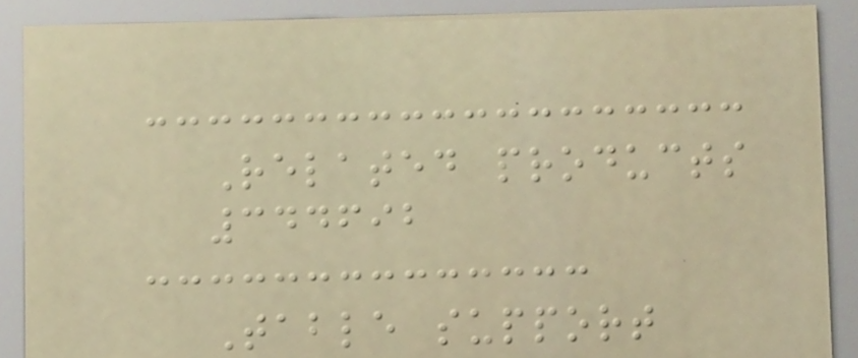Related products
344692
Table support
